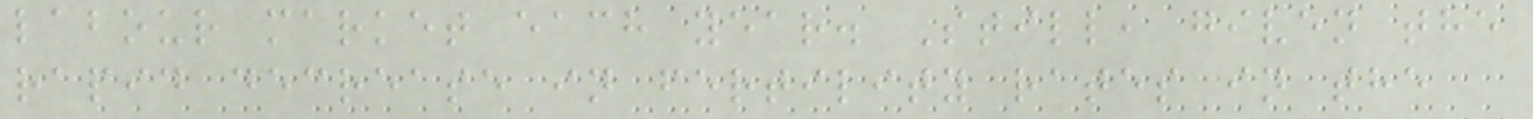labour market each year. Still, given the
rapid decrease in fertility rates in the
